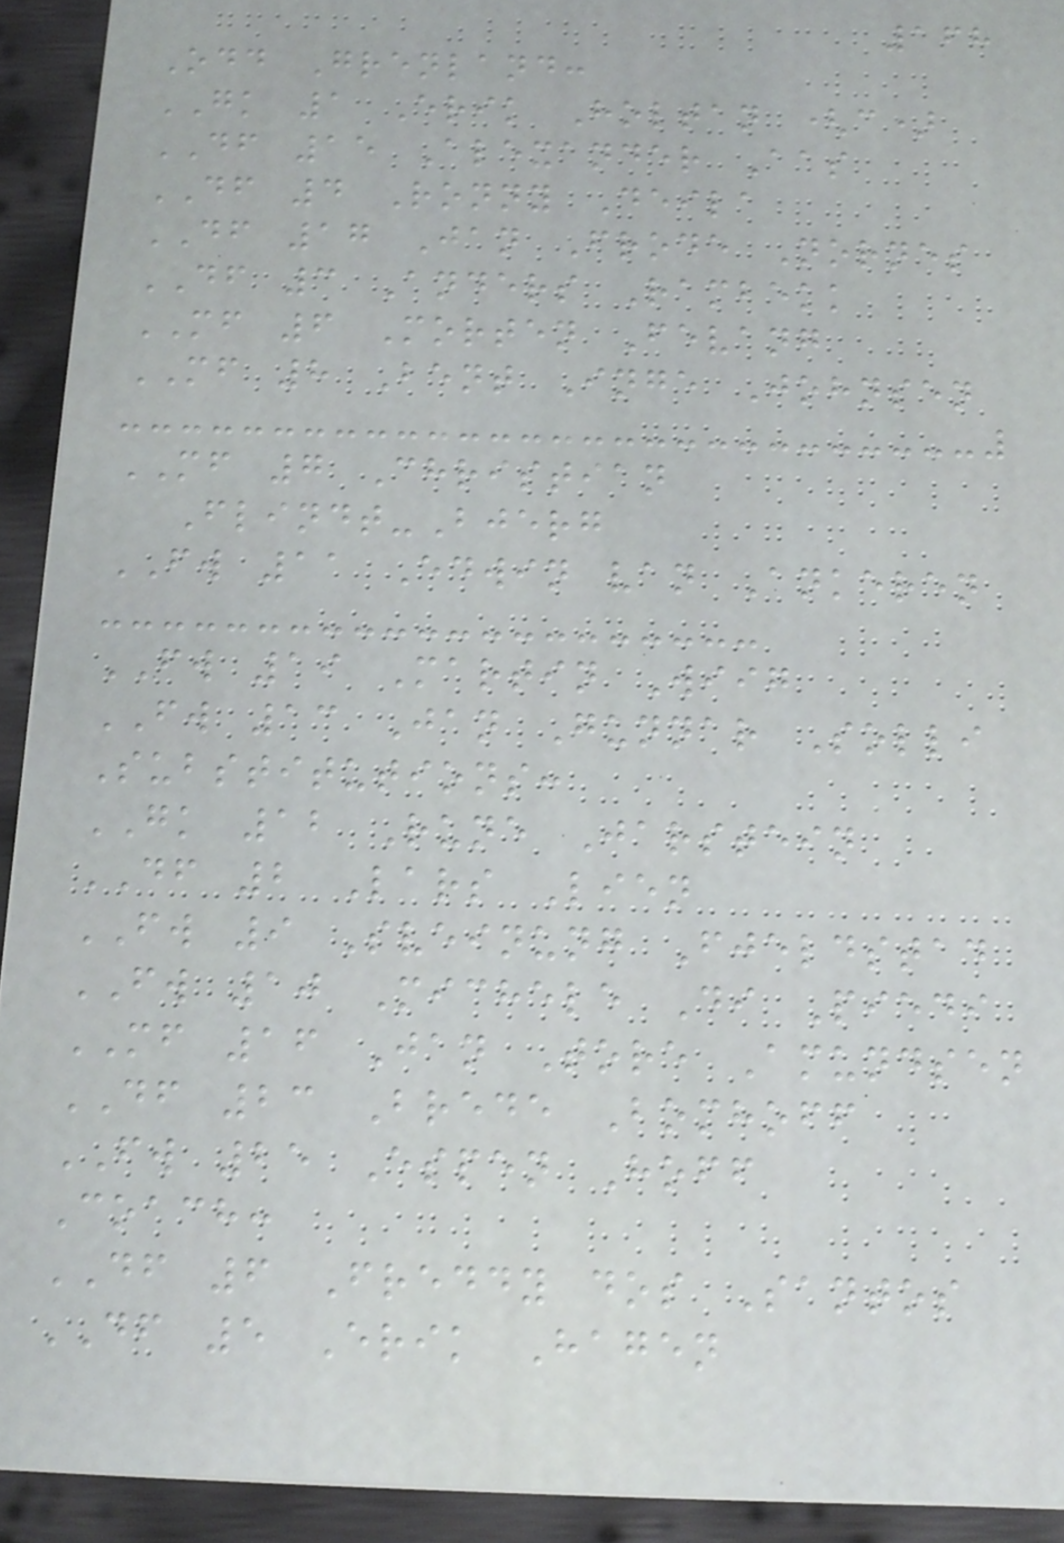168
Odd Grenland:
GK 1 Erik Holtan (c)
DF 15 Alexander Aas
DF 4 Ronny Deila
DF 17 Jan Frode Nornes
DF 3 Anders Rambekk
MF 6 Morten Fevang
MF 8 Bent Inge Johnsen
MF 7 Christian
Flindt-Bjerg
FW 11 Edwin van Ankeren
FW 19 Martin Wiig
FW 13 Jan Gunnar Solli
Substitutions:
GK 12 Rune Jarstein
DF 2 Lars Lien
FW 9 Sveinung Fjeldstad
FW 10 Michele Di Piedi
MF 16 Jan Tore Amundsen
DF 23 Brede Bomhoff
FW 25 Espen Hoff
Coach:
DF 6 Freddy dos Santos
DF 5 Erik Hagen
